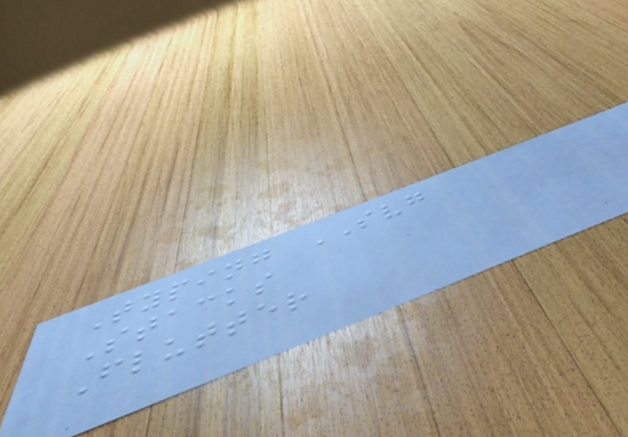Typing SVG
Stacks
Flutter
